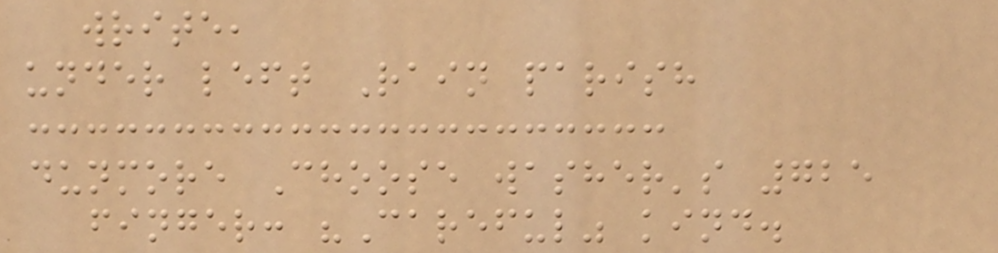write,
under left Rain parish
dunmore Choose washer's 725
finger: "Careful" kind.
